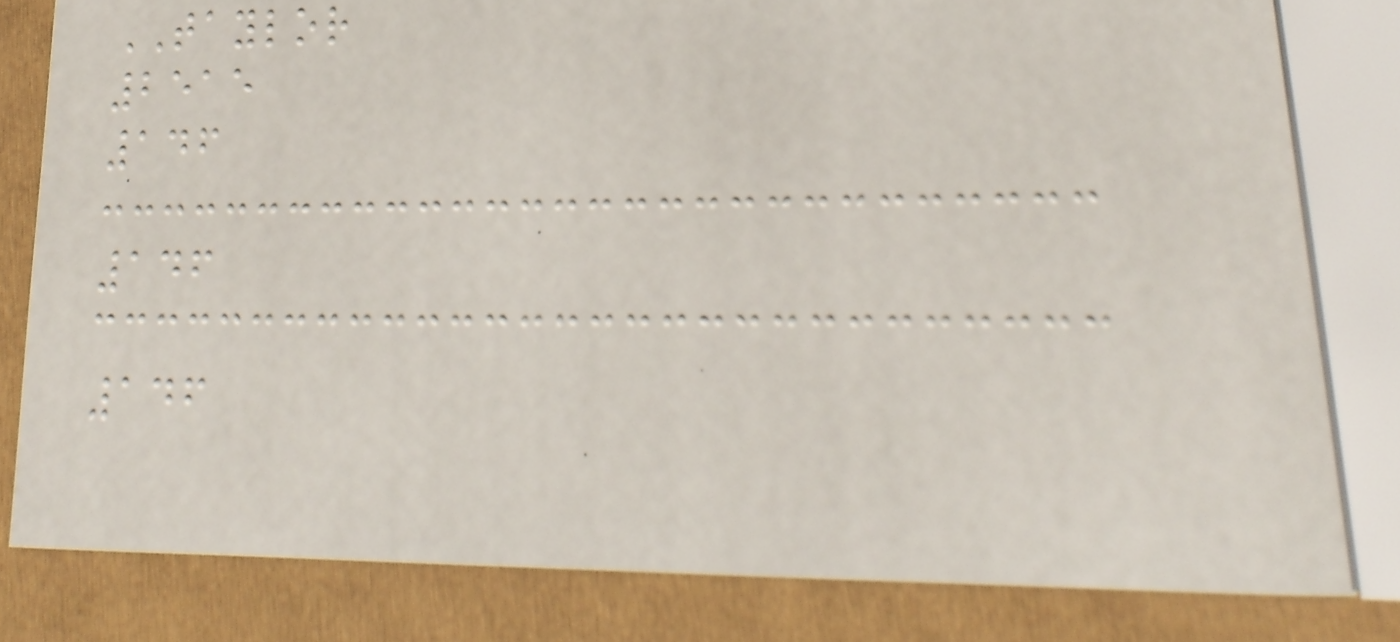TAYLOR
2515
146
146
146
